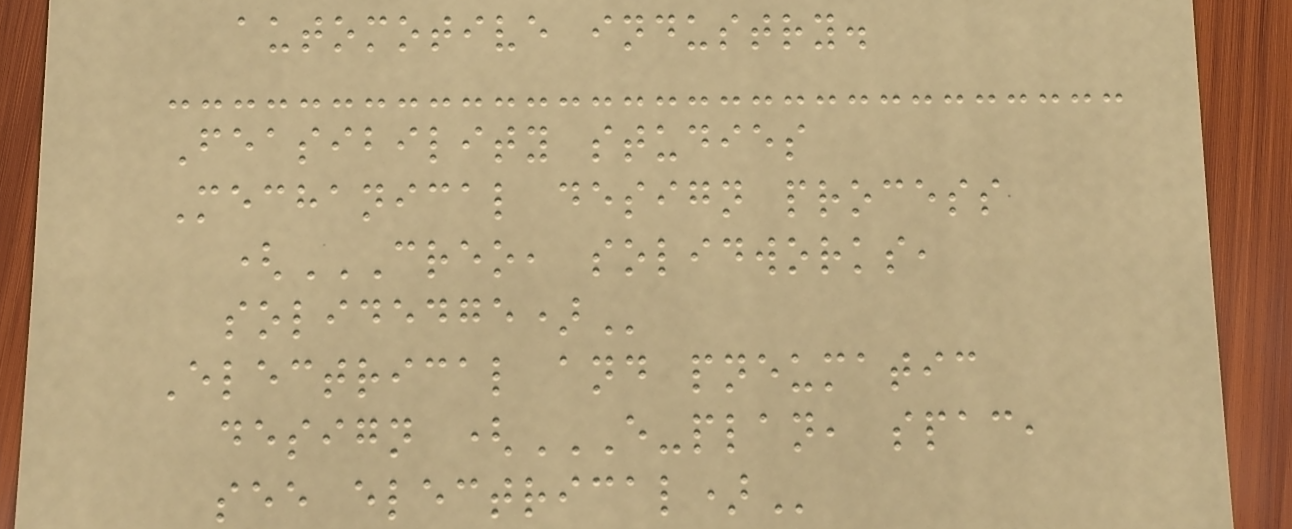automotive industry.
Feasibility studies
Mechanical design process
(CREO, SOLIDWORKS,
SOLIDEDGE)
Electrical and pneumatic
design (E-PLAN, SPAC,
SEE ELECTRICAL)
